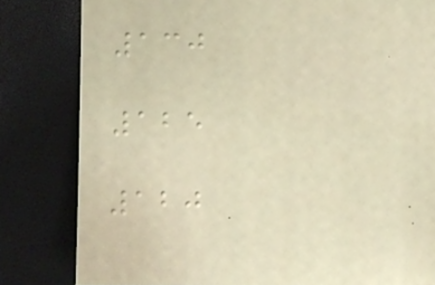130
125
120
